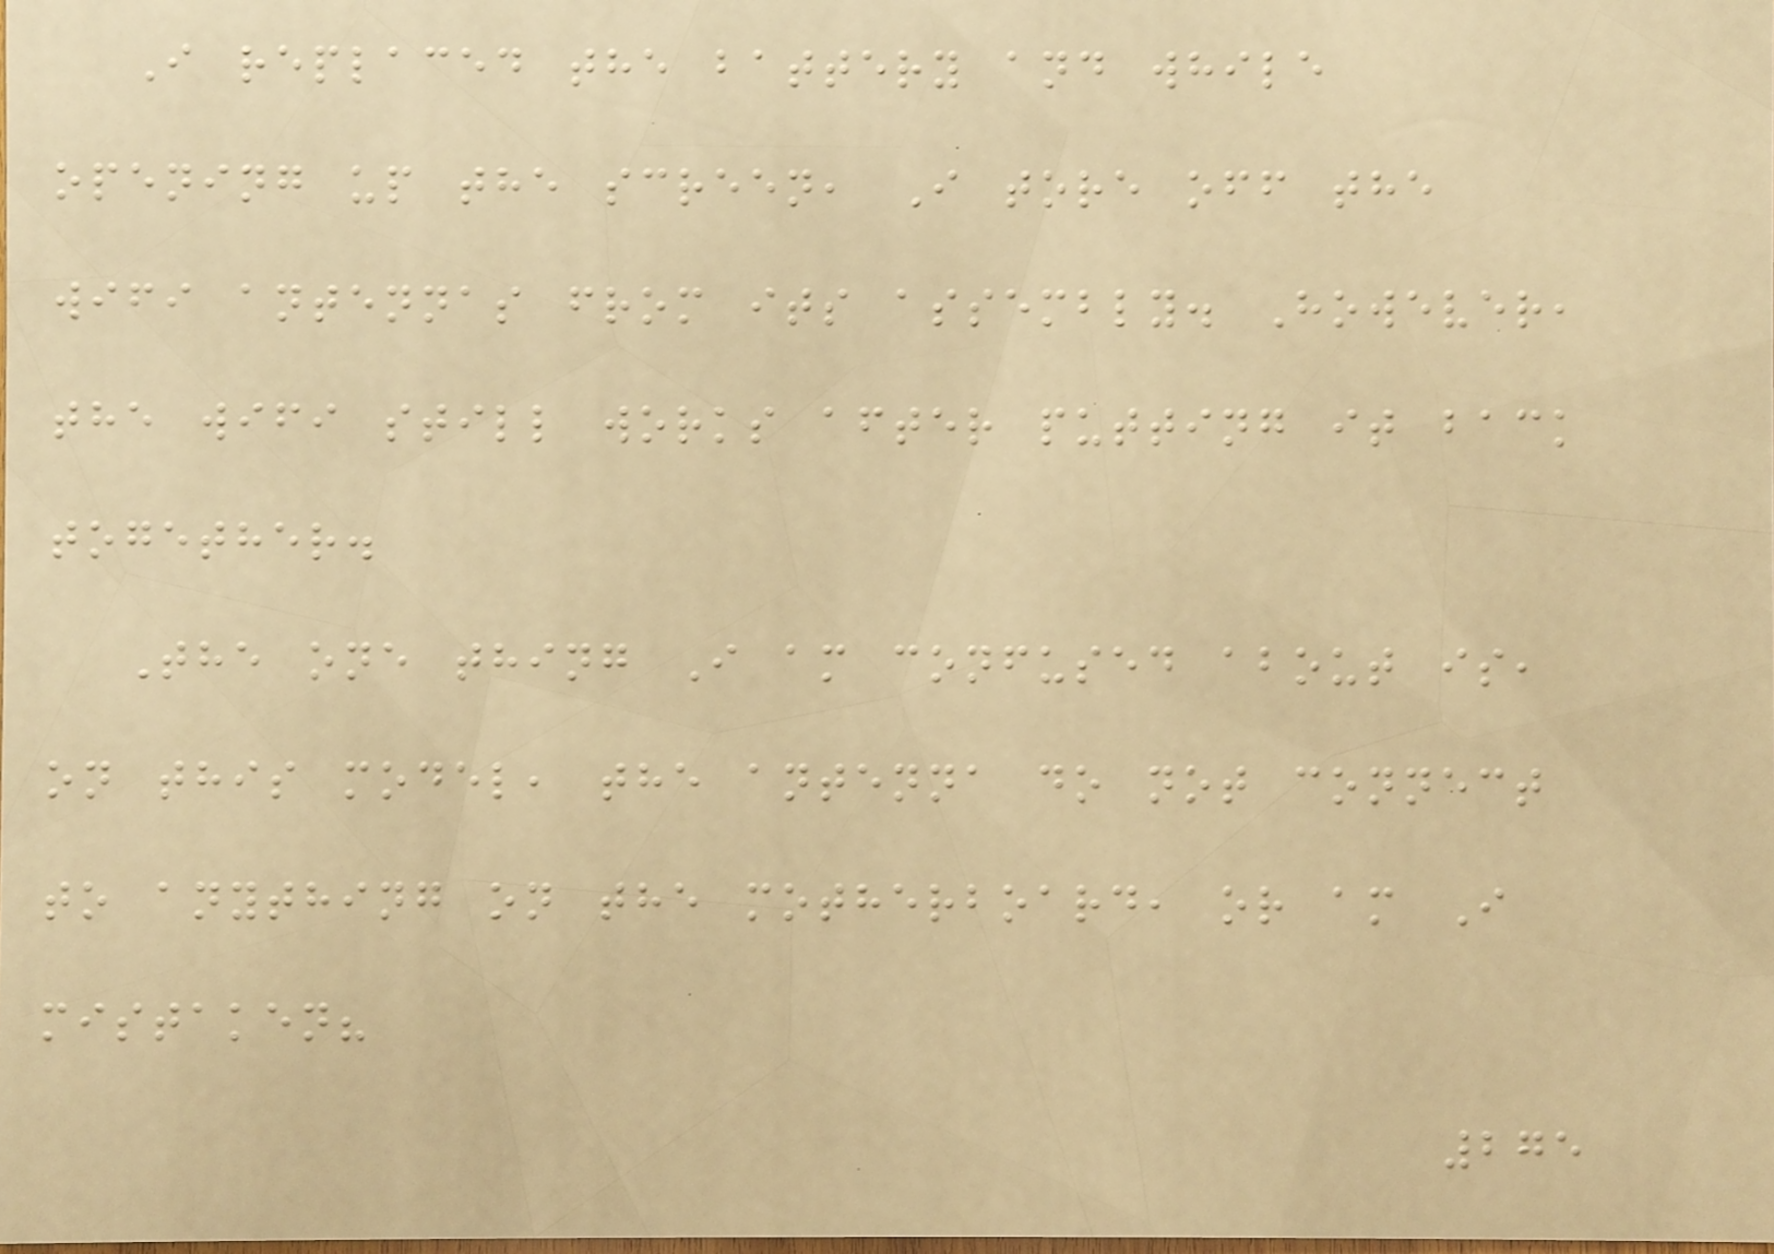I replaced the battery and while
opening up the screen, I tore off the
wifi antennas from its assembly. However,
the wifi still works after putting it back
together.
The one thing I am confused about is,
on this model, the antenna do not connect
to anything on the motherboard, or am I
mistaken?
275
